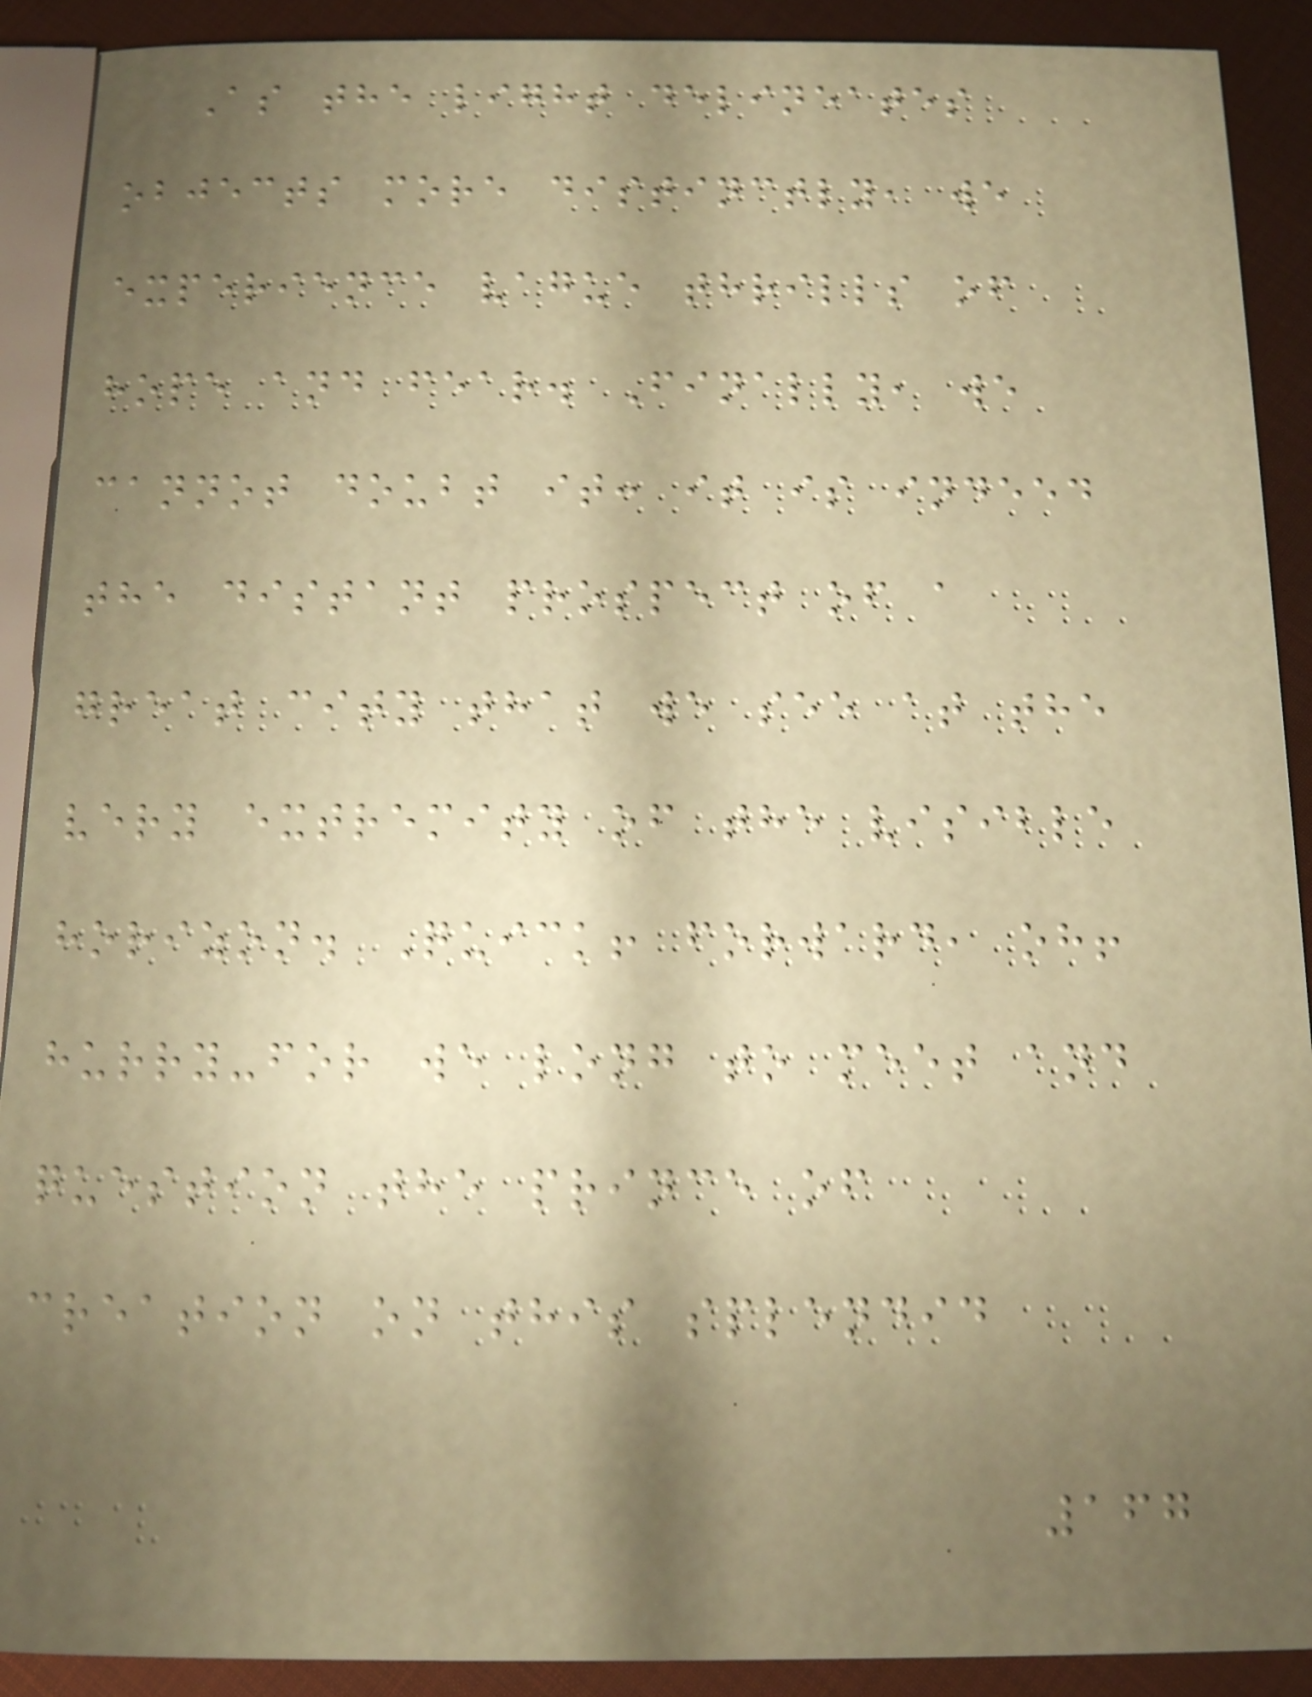As the light delineates
objects more distinctly, we
experience vague thrills of
hope and fear. Finally, we
cannot doubt it: it is indeed
the distant prospect of a
great city that we see at the
very extremity of the visible
horizon. Quick! forward, oh!
hurry-for we long to meet and
question the prince of
creation on this splendid
167
